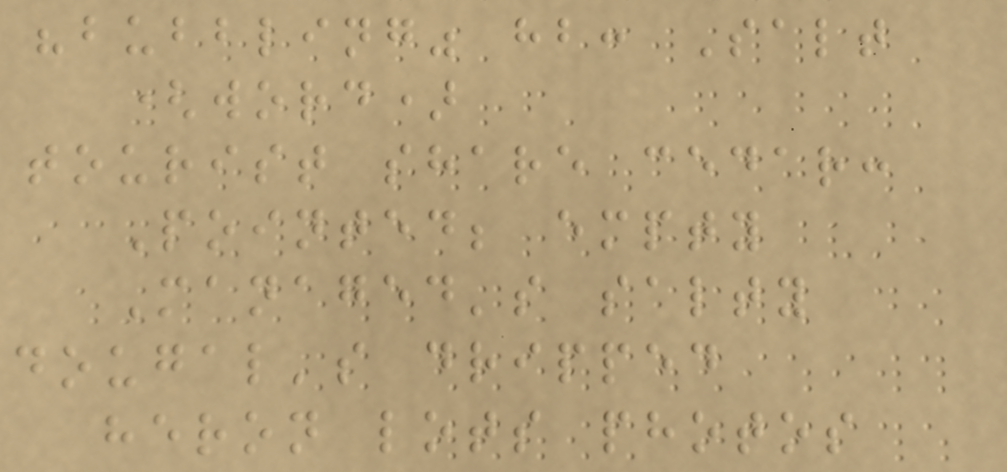"bubbling" hb: Salt
(word)
tourist share cedar:
Pointed; empty
Managed's salty
dougal's dripped
heron lots photos
